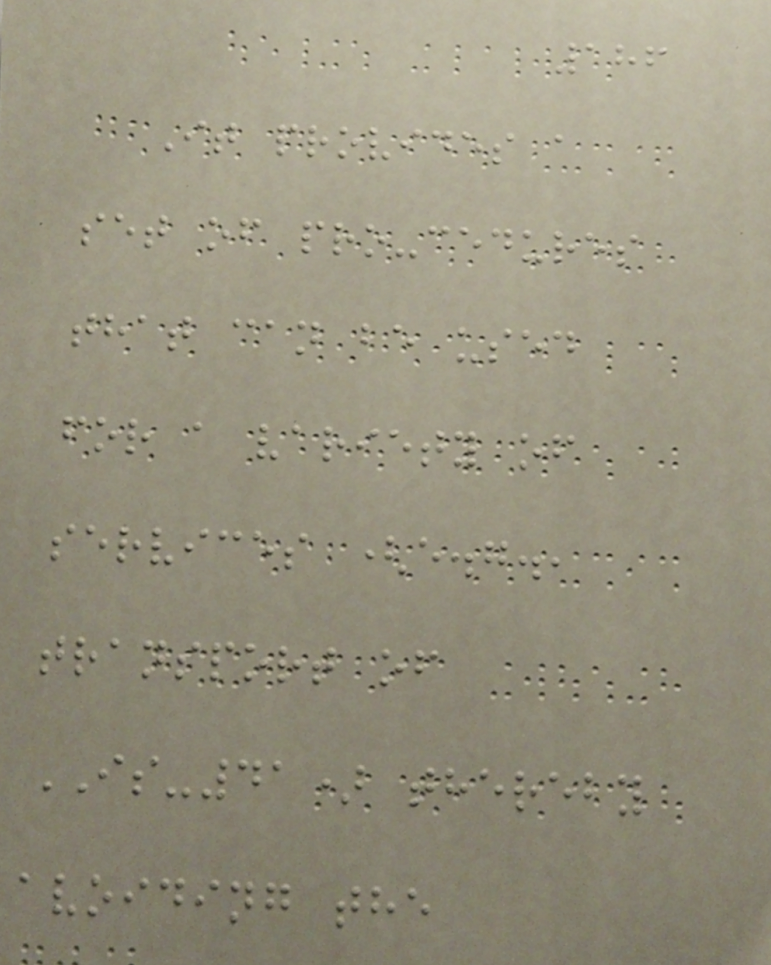186
It provides a
set of pro-cedures
that can be used
for a variety of
services (e.g.,
transport of
IS-41) thereby
avoiding the
